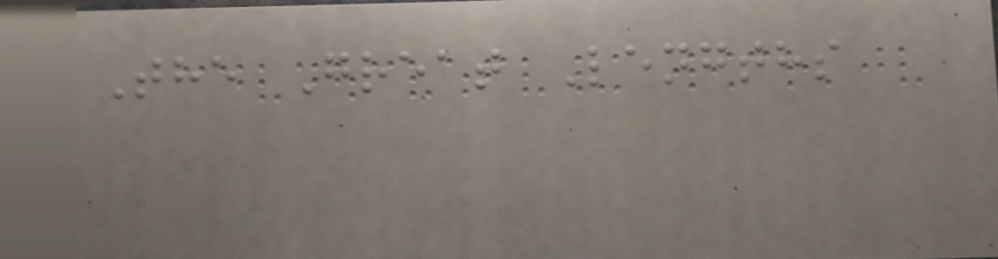The Great Lengths
